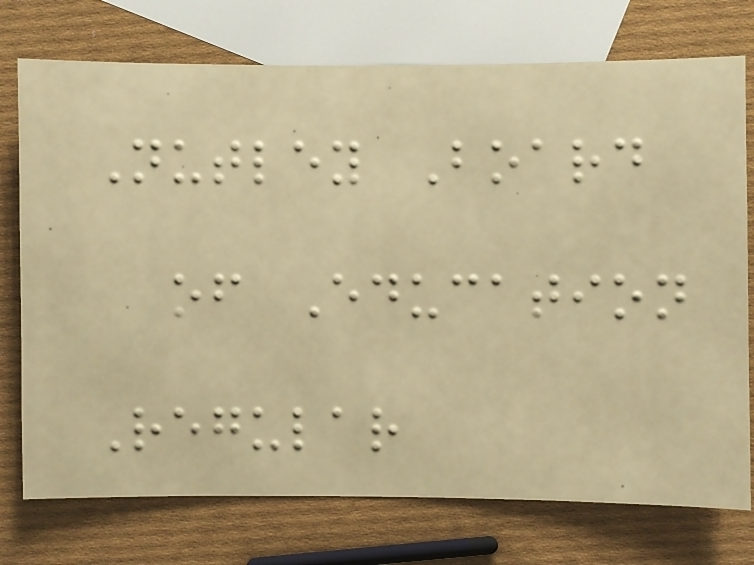Nutley Board
of Education
Regular
